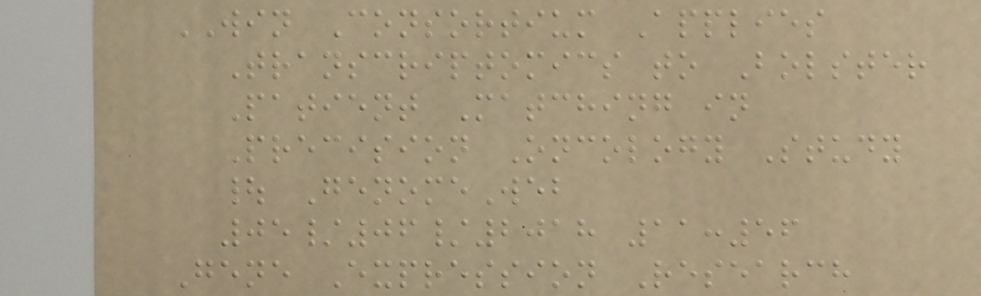WIN Consortium Applies
Transcriptomics to Bolster
Patient Matching in
Precision Oncology Study
| GenomeWeb
05/06/2018 11:56
Gene Expression Research
